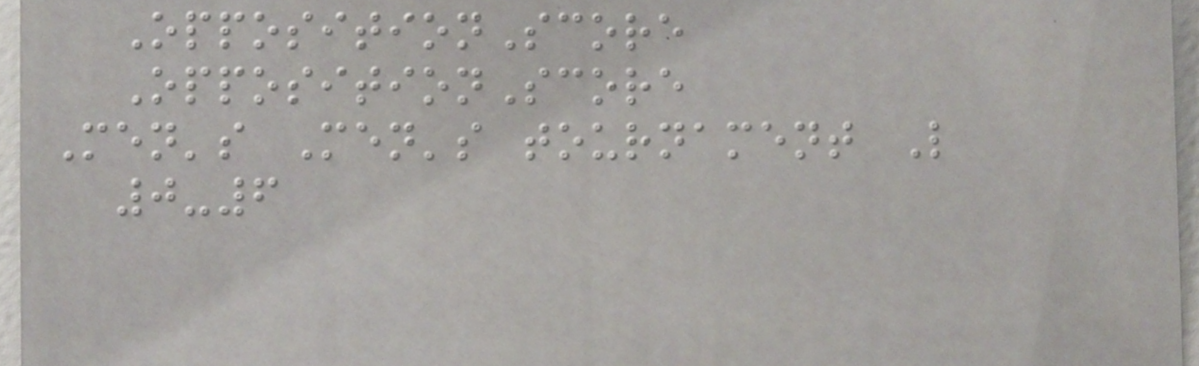OppositionScore
OppositionScore
Men's Men's tournament L
0-6
